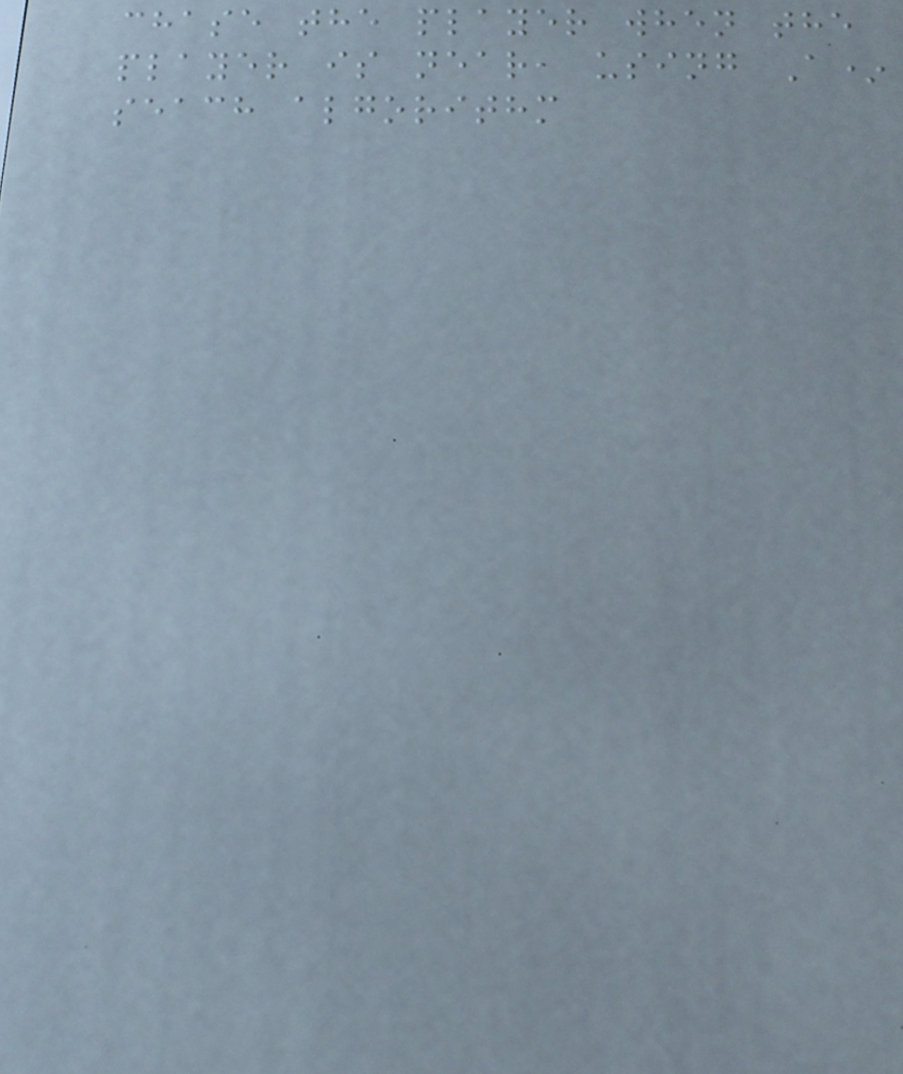chase the player when the
player is near, using A*
seach algorithm
